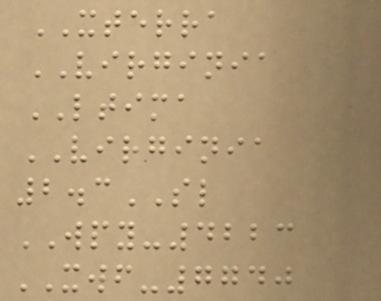XTERRA
VIRGINIA
LTIMA
VIRGINIA
2.3SL
WPY-4223
XWF-7740
